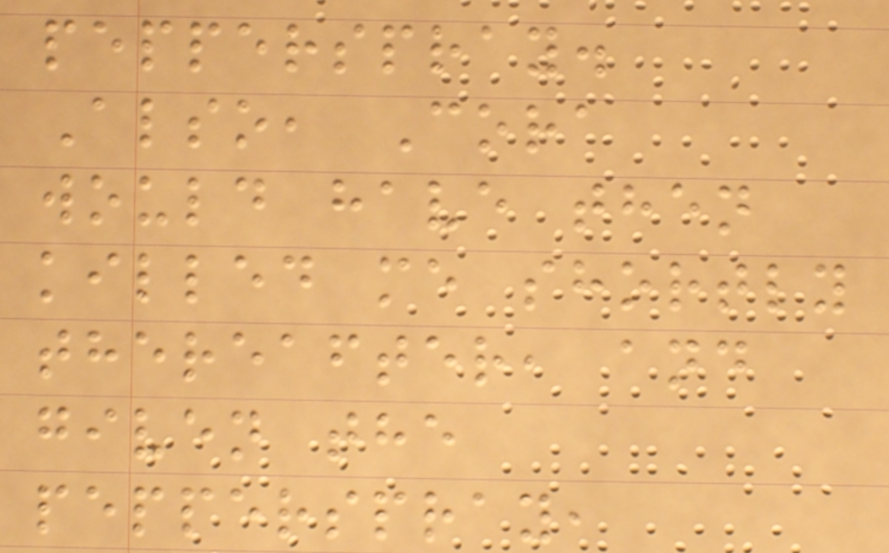pepperspray.
Also, Cora
would have then
killed me shortly
thereafter, and
given the
pepperspray,
